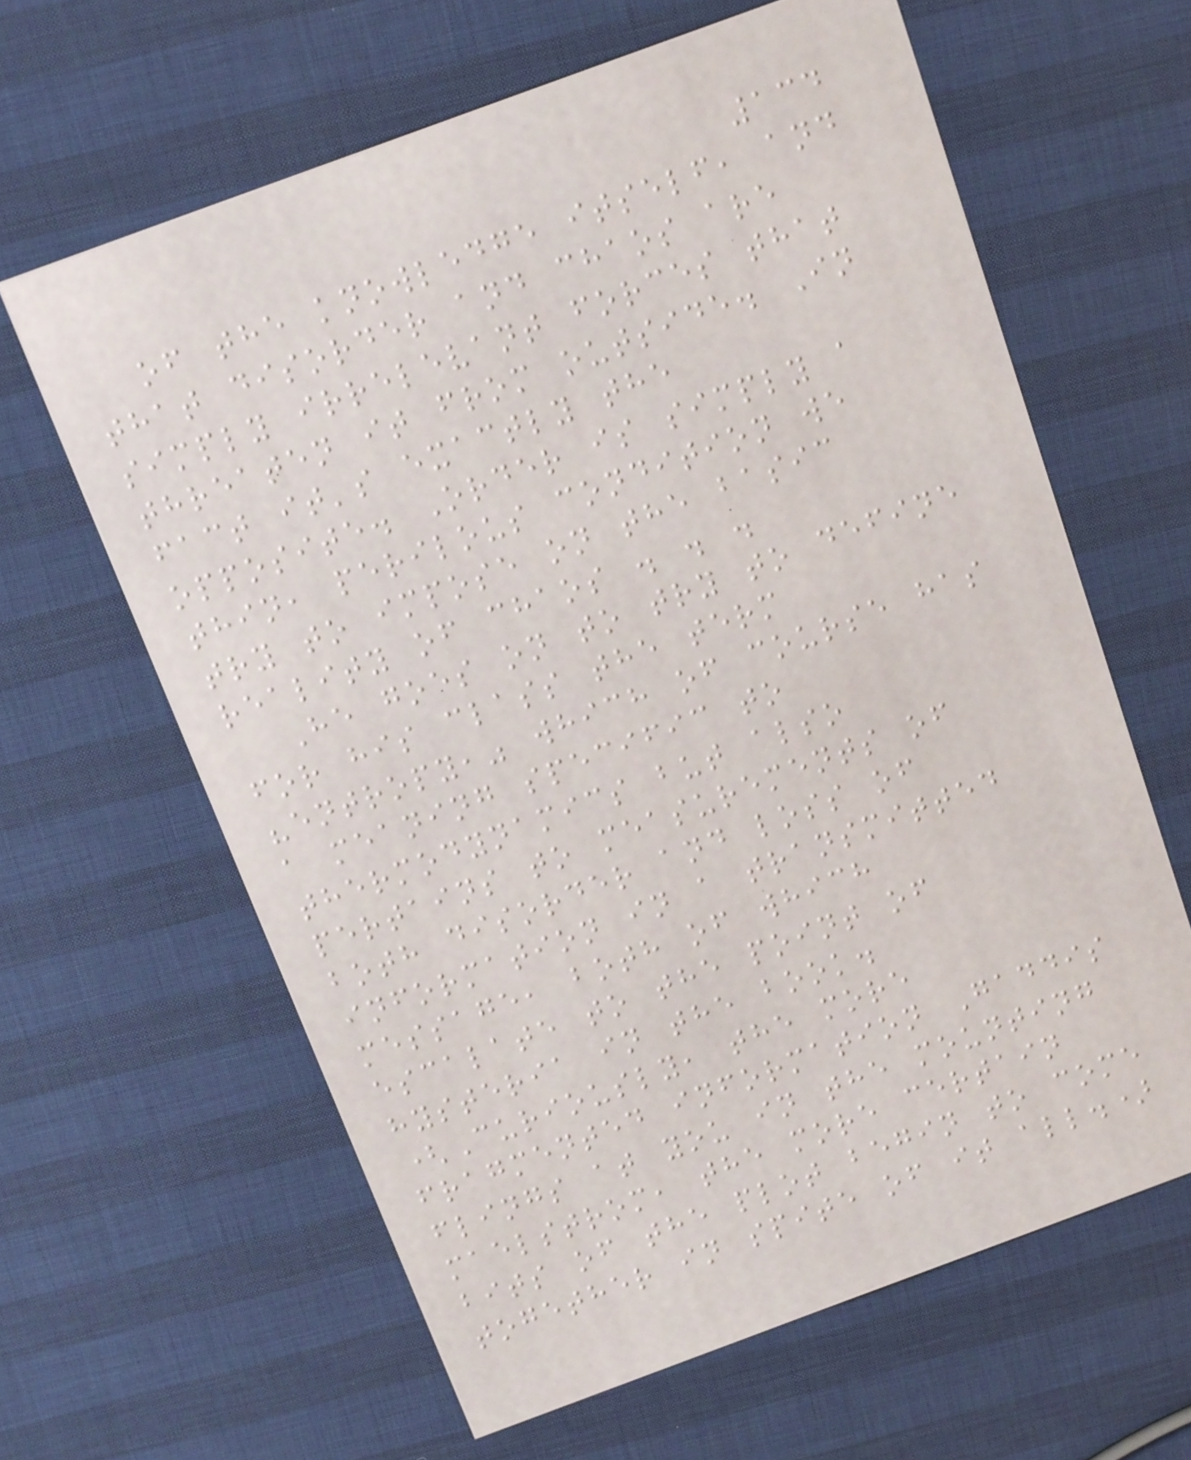134
of the knowledge itself, and
that disorder and chaos are
simply irrelevant forces that
threaten it from outside. In
fact it's exactly the
opposite. Order is simply a
thin, perilous condition we
try to impose on the basic
reality of chaos . . .
He goes on to try to define
for his class the term
"entropy," which of course has
a meaning specific to
thermodynamics but also
pertains to measurements of
both disorder and loss of
information in a transmitted
message, both of which
escalate to the point of
hysteria in the book.
(Curiously, the more
fragmented information Gaddis
flings at you in the mounting
maelstrom, the more certain
bits of the plot begin to come
together in spite of it all.)
